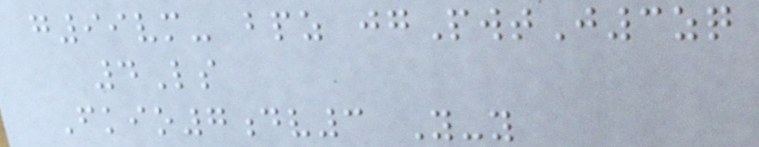g99vm- bpz jgPwtJ3zq
4Ls
Fkio7dv3 Y-y
